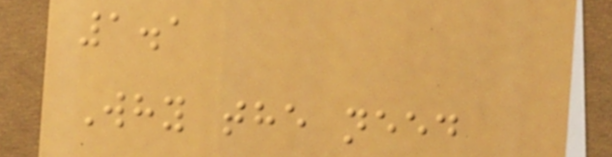1.1
Why the need
